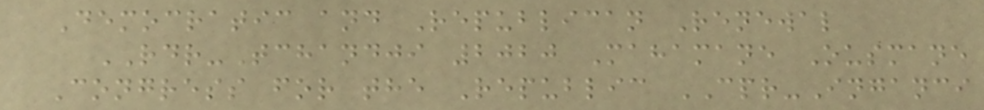Democratic and Republican Renewal
RDR-Tchandji 2020 Mahamane Ousmane
Congress for the Republic CPR-Inganci
